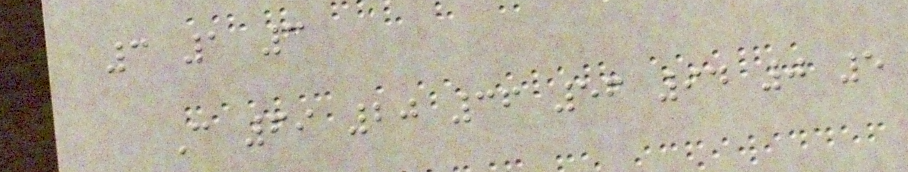3 1 3
C 69 20 36 56 94 0 5
